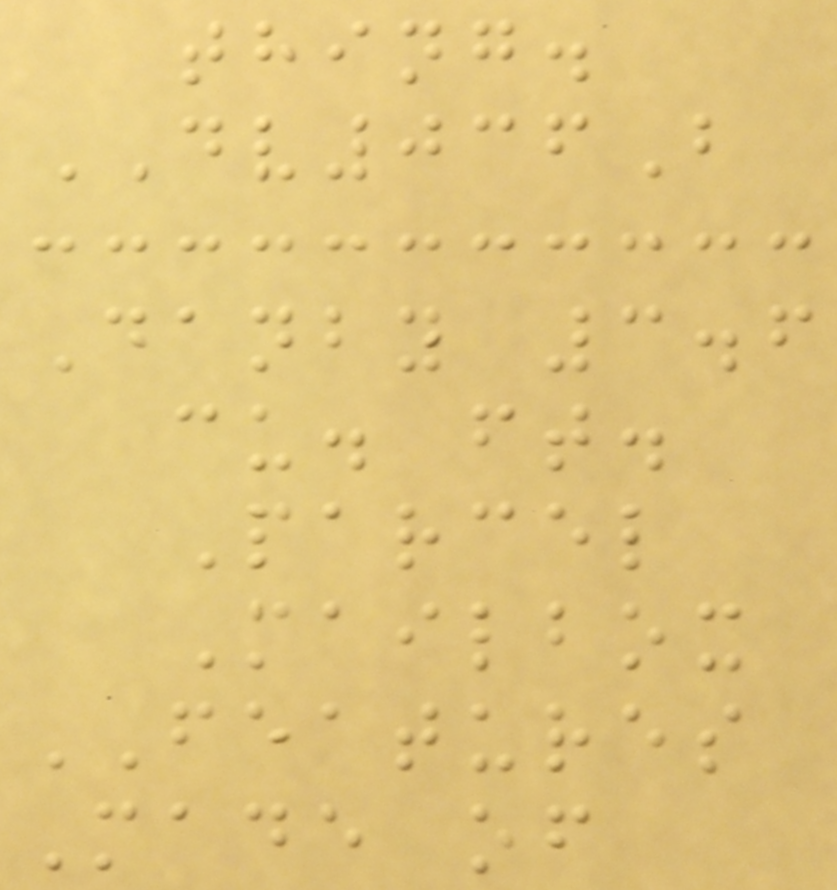thing.
DV036B
Danby 3.6
cu. ft.
Parcel
Mailbox
FEATURES
Made of
